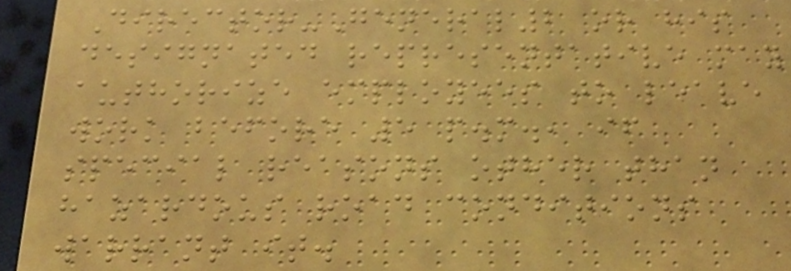Director-General2 or his
designated representative may
authorize employees to leave
work before 5 p.m., if
special reasons other than
hazardous road conditions
warrant it.
